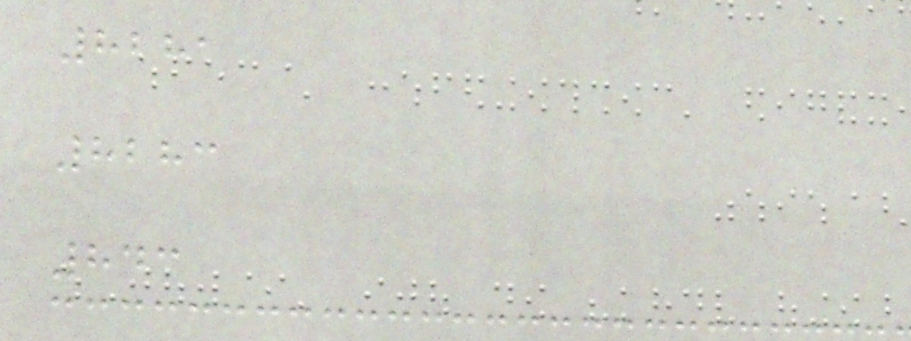8281
8283
843
